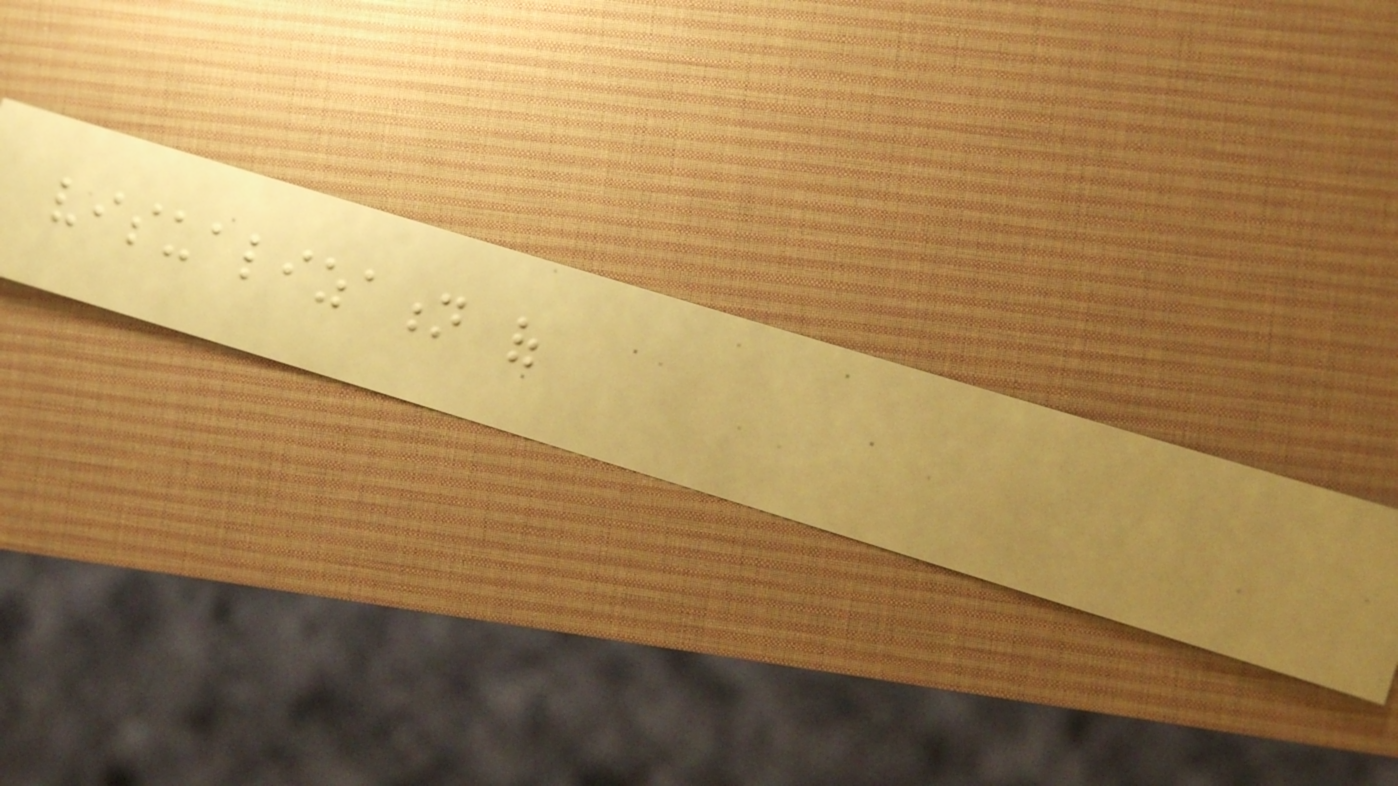visualization of
